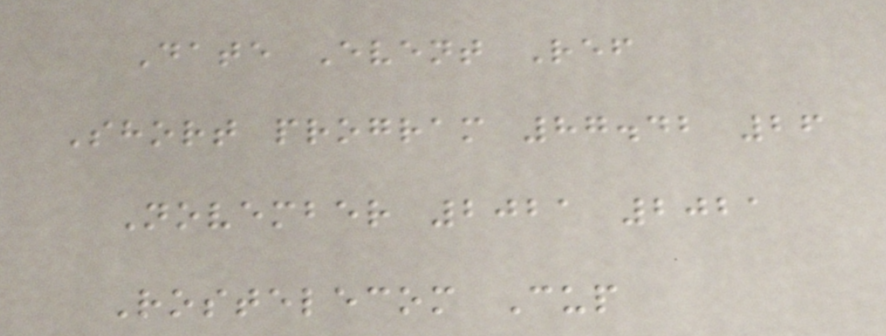Date Event Ref
Short program 87.42 26
November 2021 2021
Rostelecom Cup
